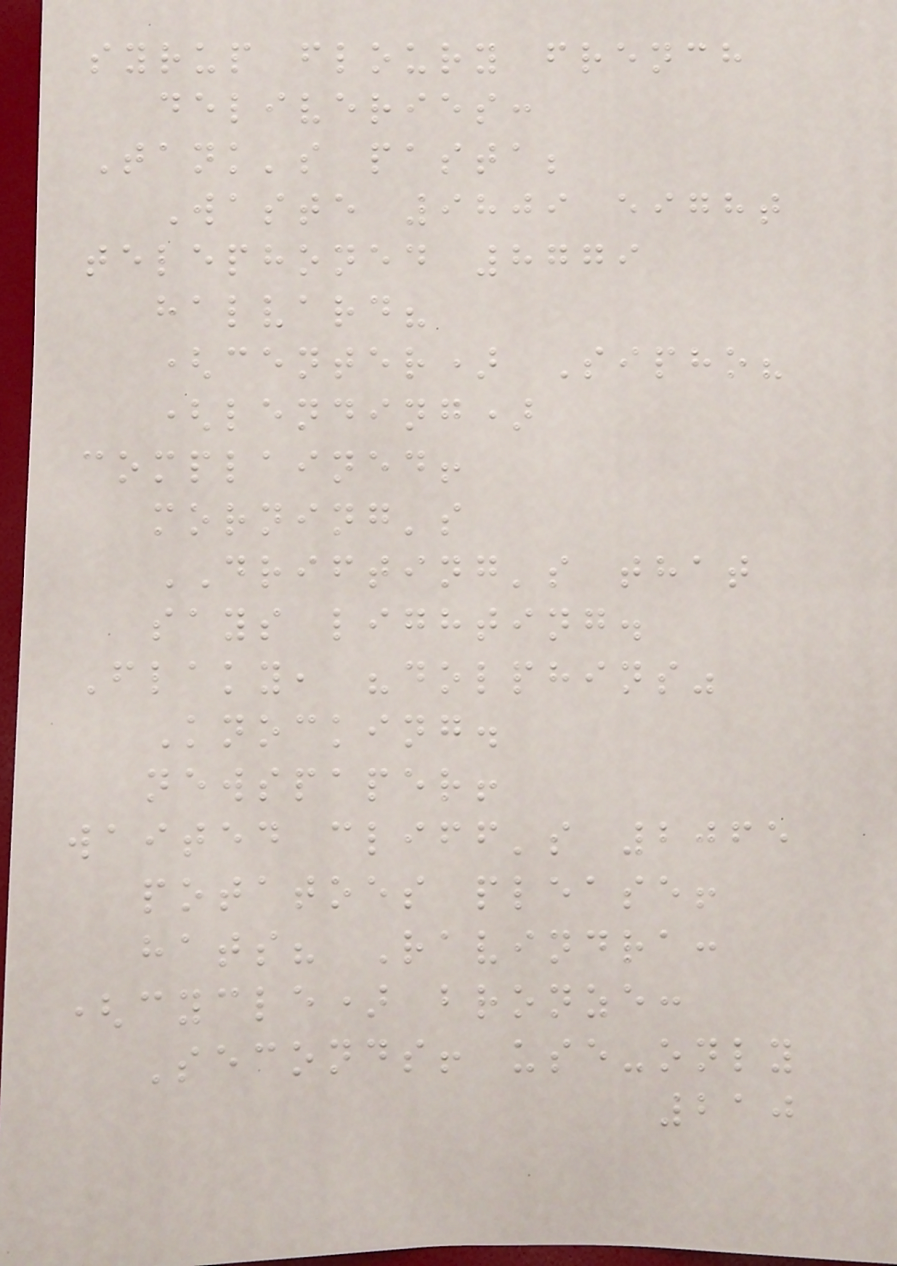syrup floury french
deliveries:
Tank's pasta;
Waste 9809 eight
telephoned 8779
halvard?
(center) Sipho?
(lending)
complained!
morning's
DRIFTING's that
says lighting.
Flaky, "dolphins"
Knocking.
newspaper!
waited cliff's 2065
potatoes please!
hats? Ravindra:
(cycle) bronze:
Seconds! use-only
210
